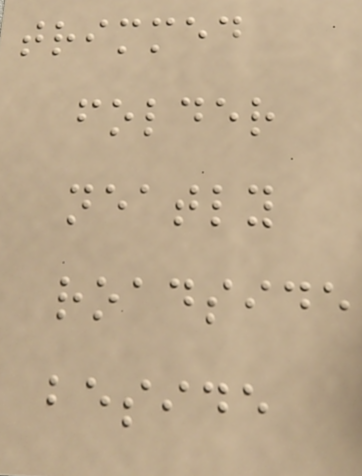trimmed
folder
neatly
roadside
beside
